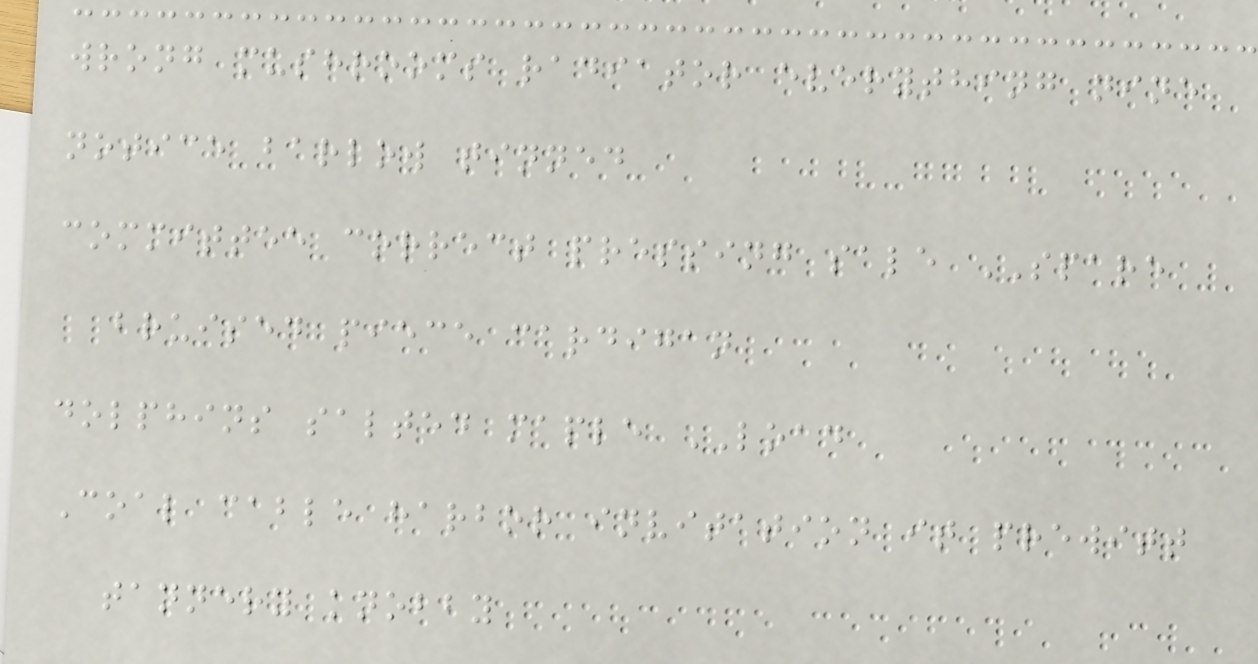wrong mushrooms radiator everything nine
notice barlow tinned
committee correct pressing sale SPARE
bruised piece cardigan
dolphins salted maple LOAD
Coal cable harbor invitation it prewitt
tannery knobby
